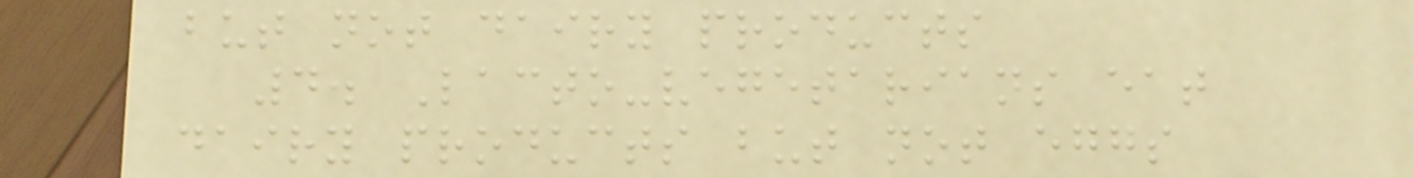but not dairy products
4. Lacto-vegetarians eat
dairy products but not eggs
